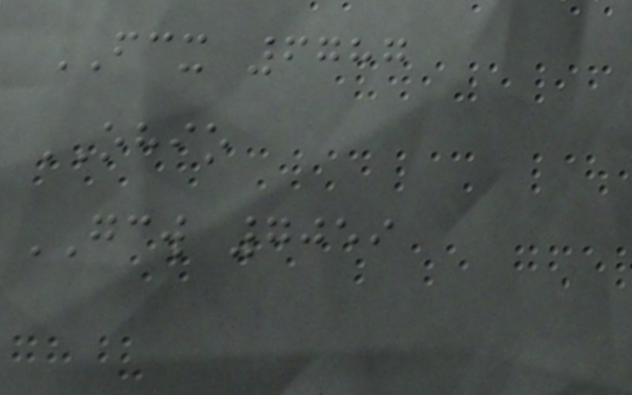FCX 6787
OHIO
GCW 7059
